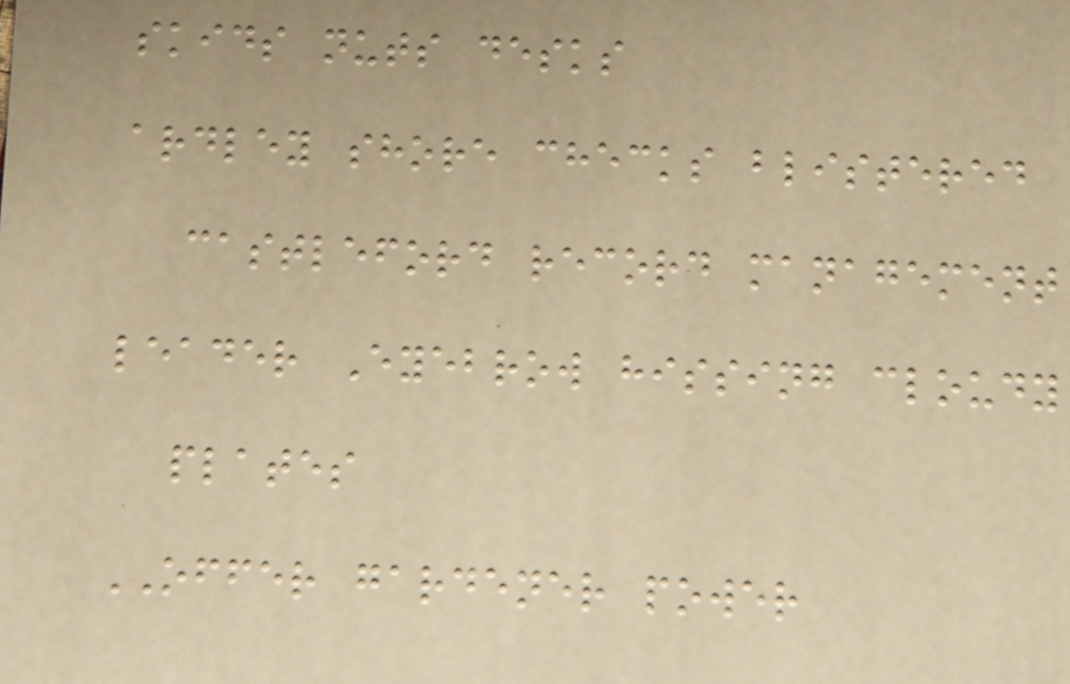skids nuts desks
ardley shore checks blistered
castleford record management
leader Eyebrow hissing cloudy
plates
OFFER gardener power
